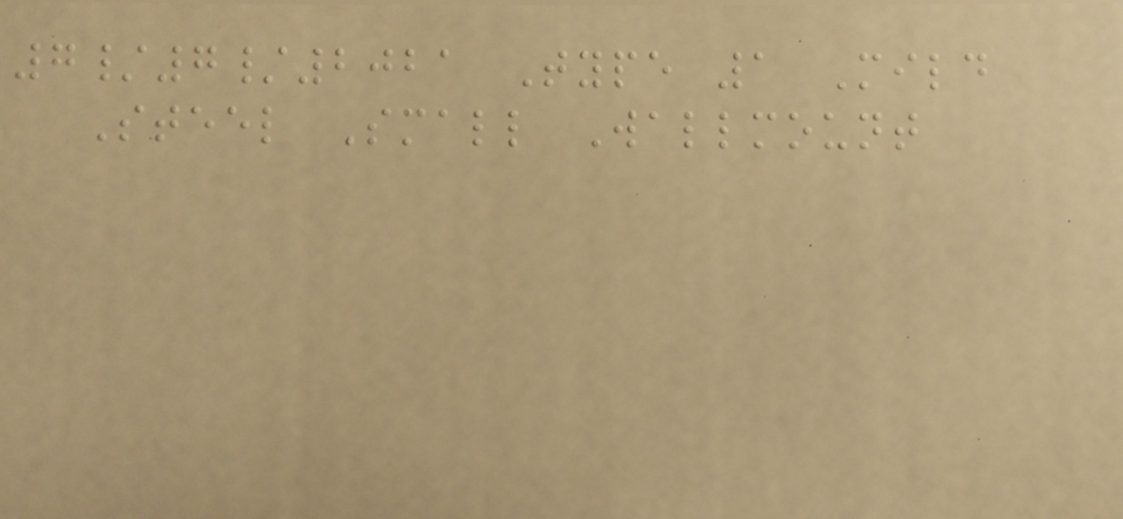7/7/2021 Type 1 Mild
Steel Small Wallmount
